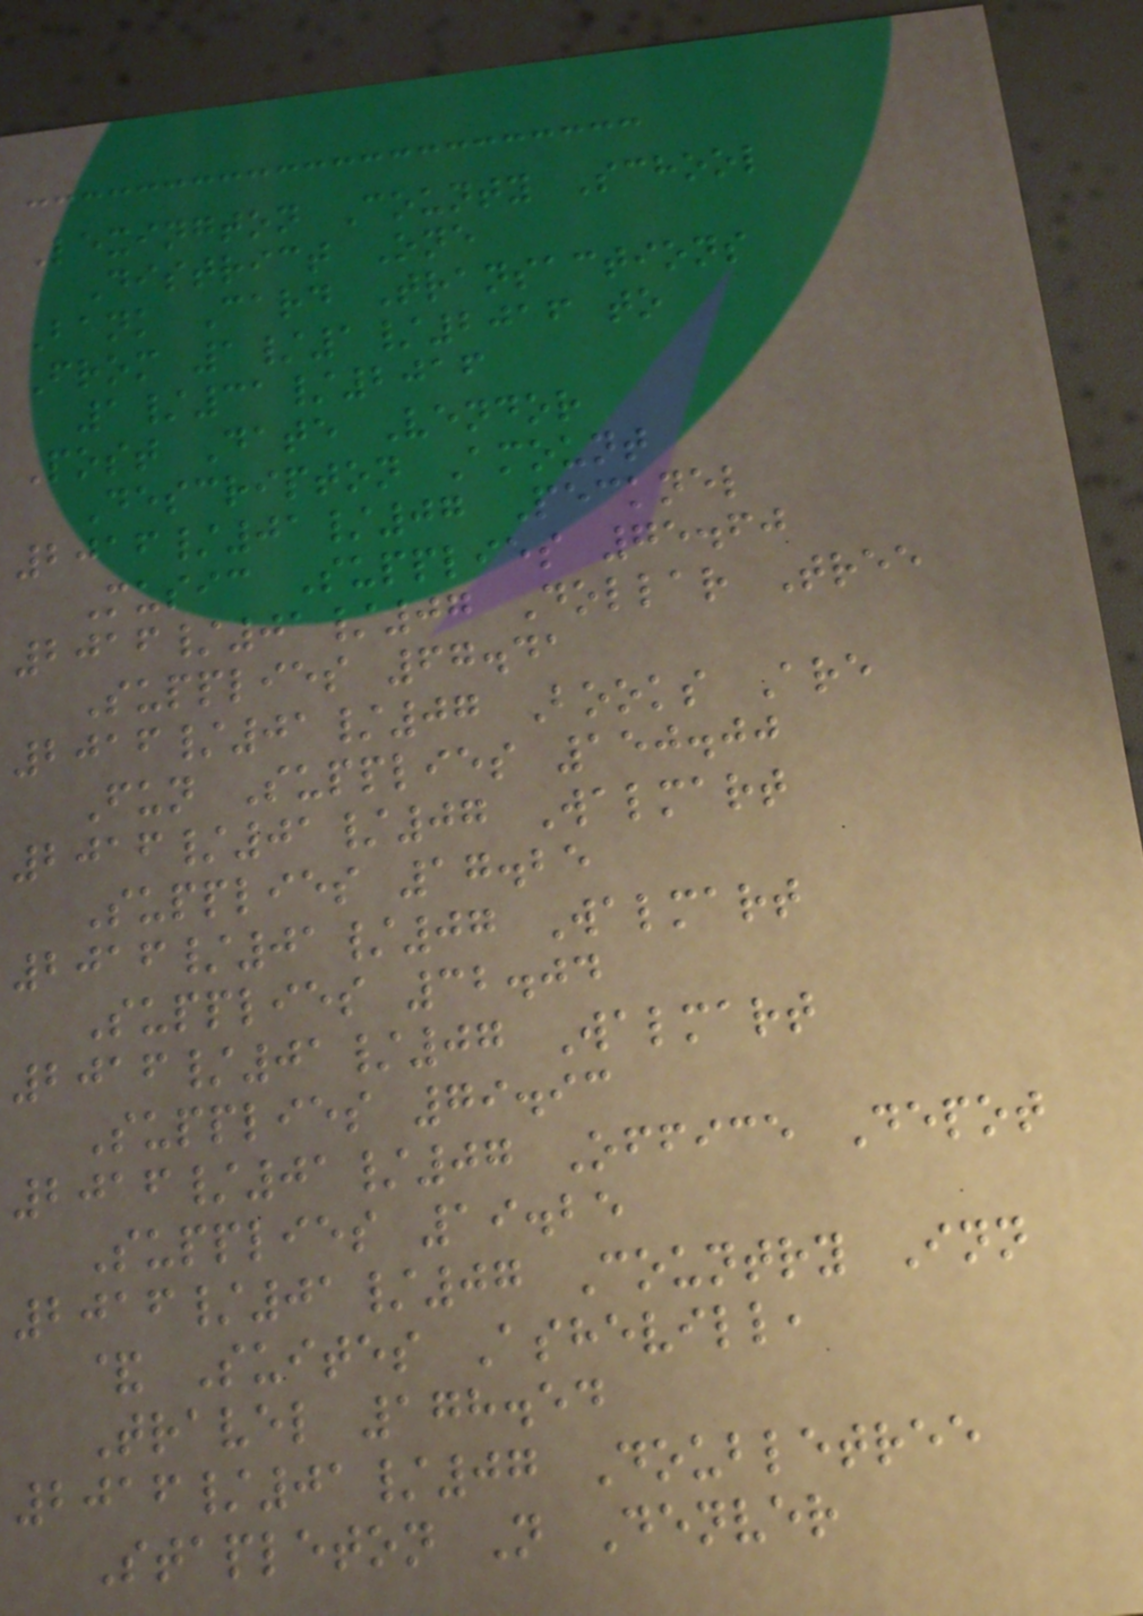Lexington County School
District One
Bank Card Transactions
From 1/1/2016 to
1/31/2016
Post Date Vendor
Descripton Amount
2016/01/07 Pecknel
Music Supplies 75.60
2016/01/07 Dollar Tree
Supplies 67.41
2016/01/07 Books Are
Fun Supplies 150.00
2016/01/07 Walmart
Supplies 17.25
2016/01/07 Walmart
Supplies 32.04
2016/01/07 Walmart
Supplies 79.93
2016/01/07 Office Depot
Supplies 19.25
2016/01/07 Country Inn
& Suites Ashevill,
Travel 178.54
2016/01/07 Doubletree
Stapleton N Denver
